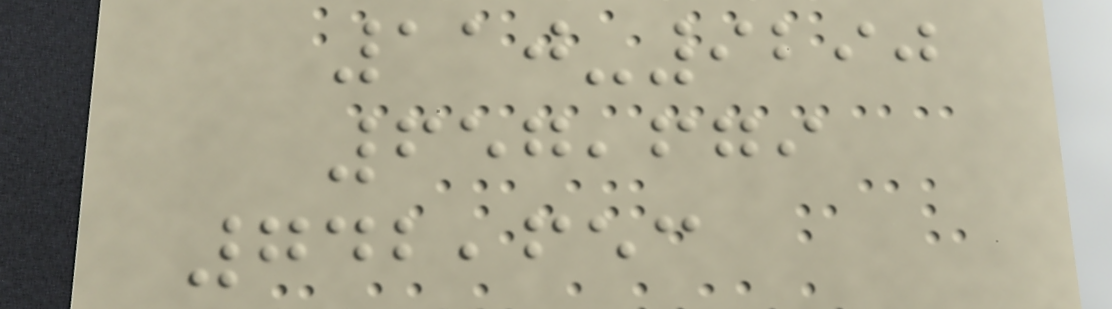110-9290
657,679
742,653
